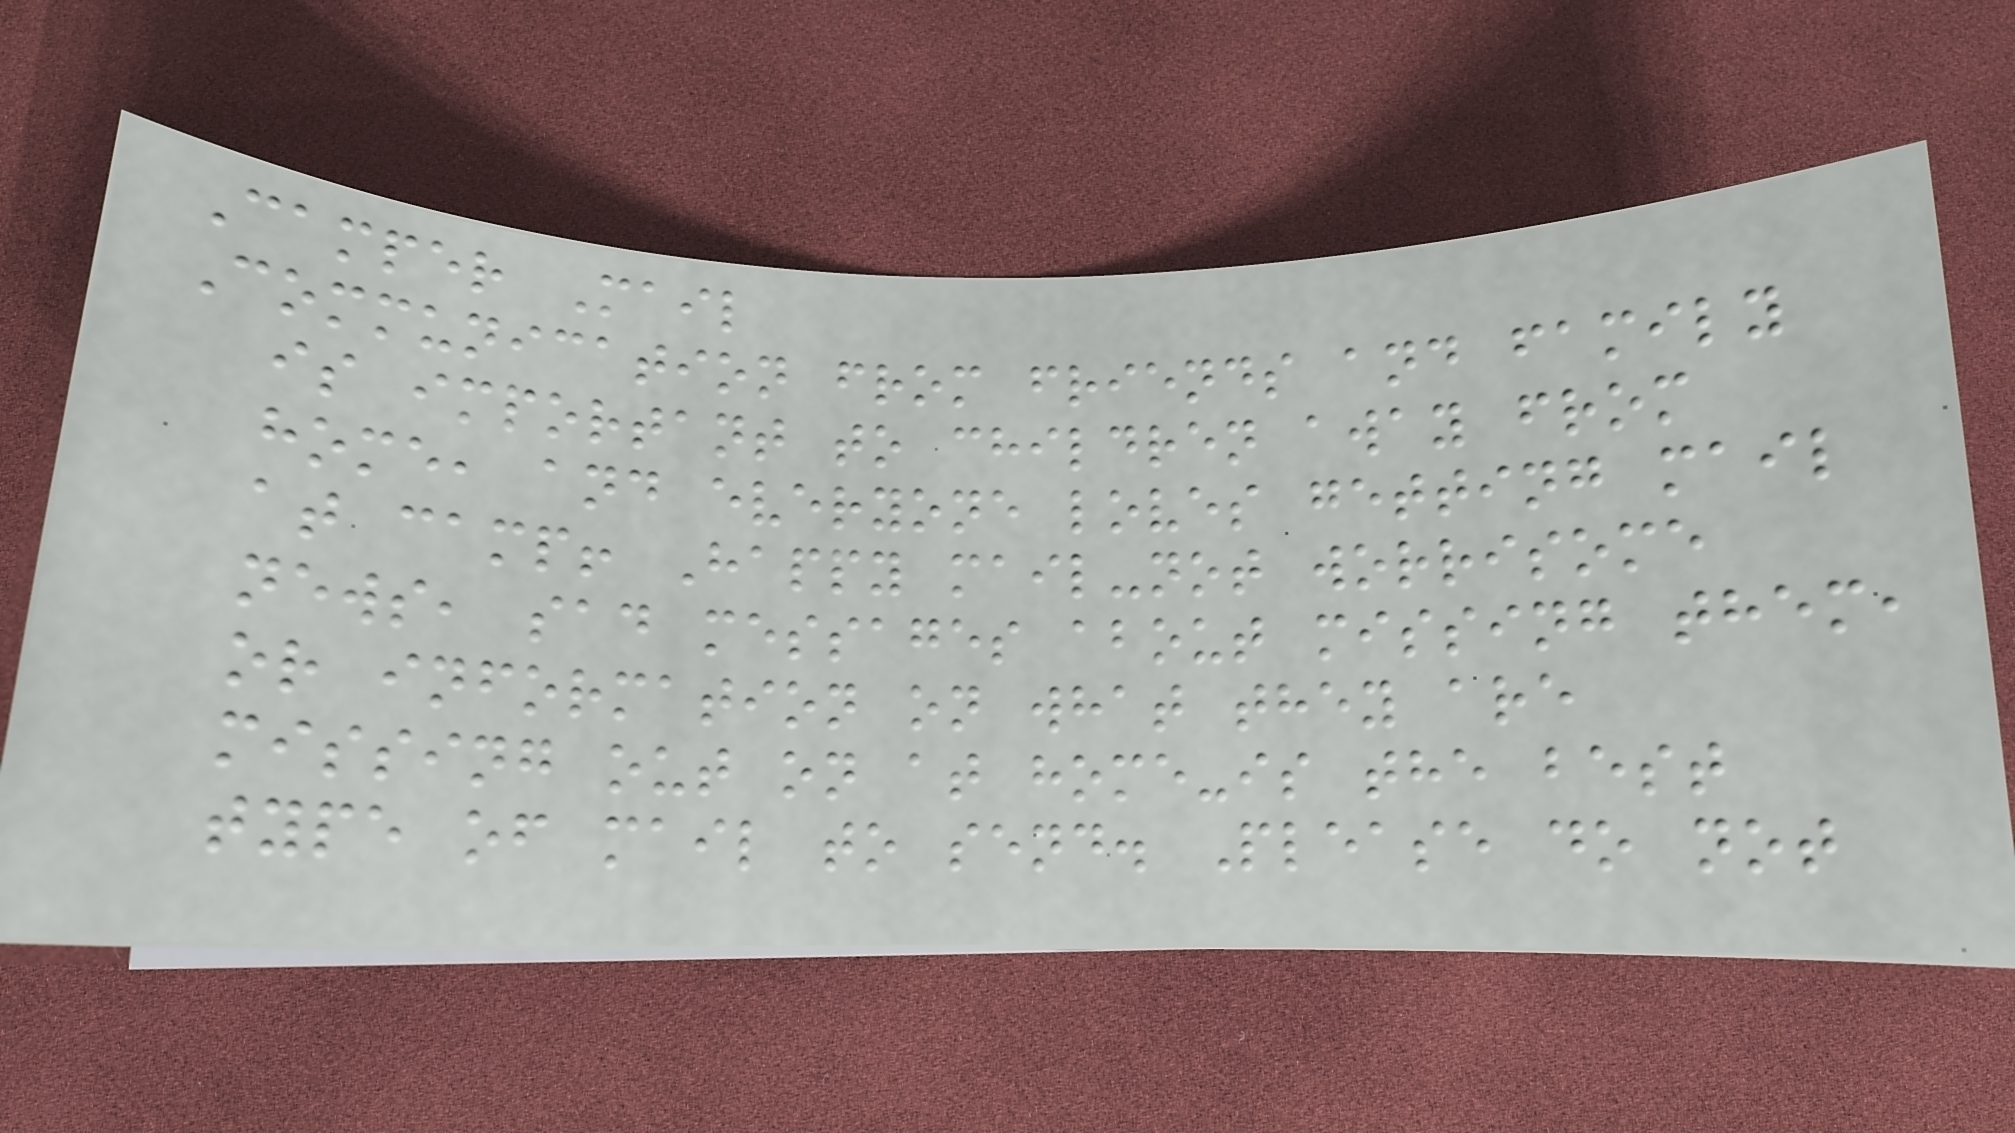Camper Mail
Communication from friends and family
is important to children away from
home, and everyone loves getting mail
at camp! Happy mail-not worrisome
news, sad messages about missing them,
or information on what they are
missing out on at home-is the best
type of mail to send. Please do not
